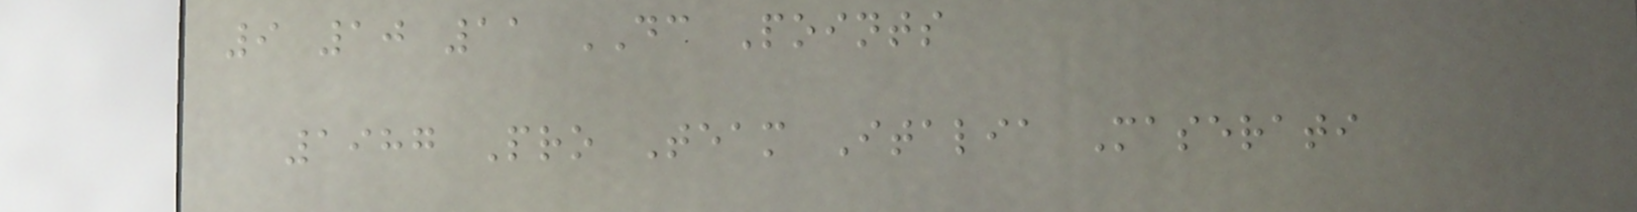9 10 11 DC Points
1987 Pro Team Italia Maserati
